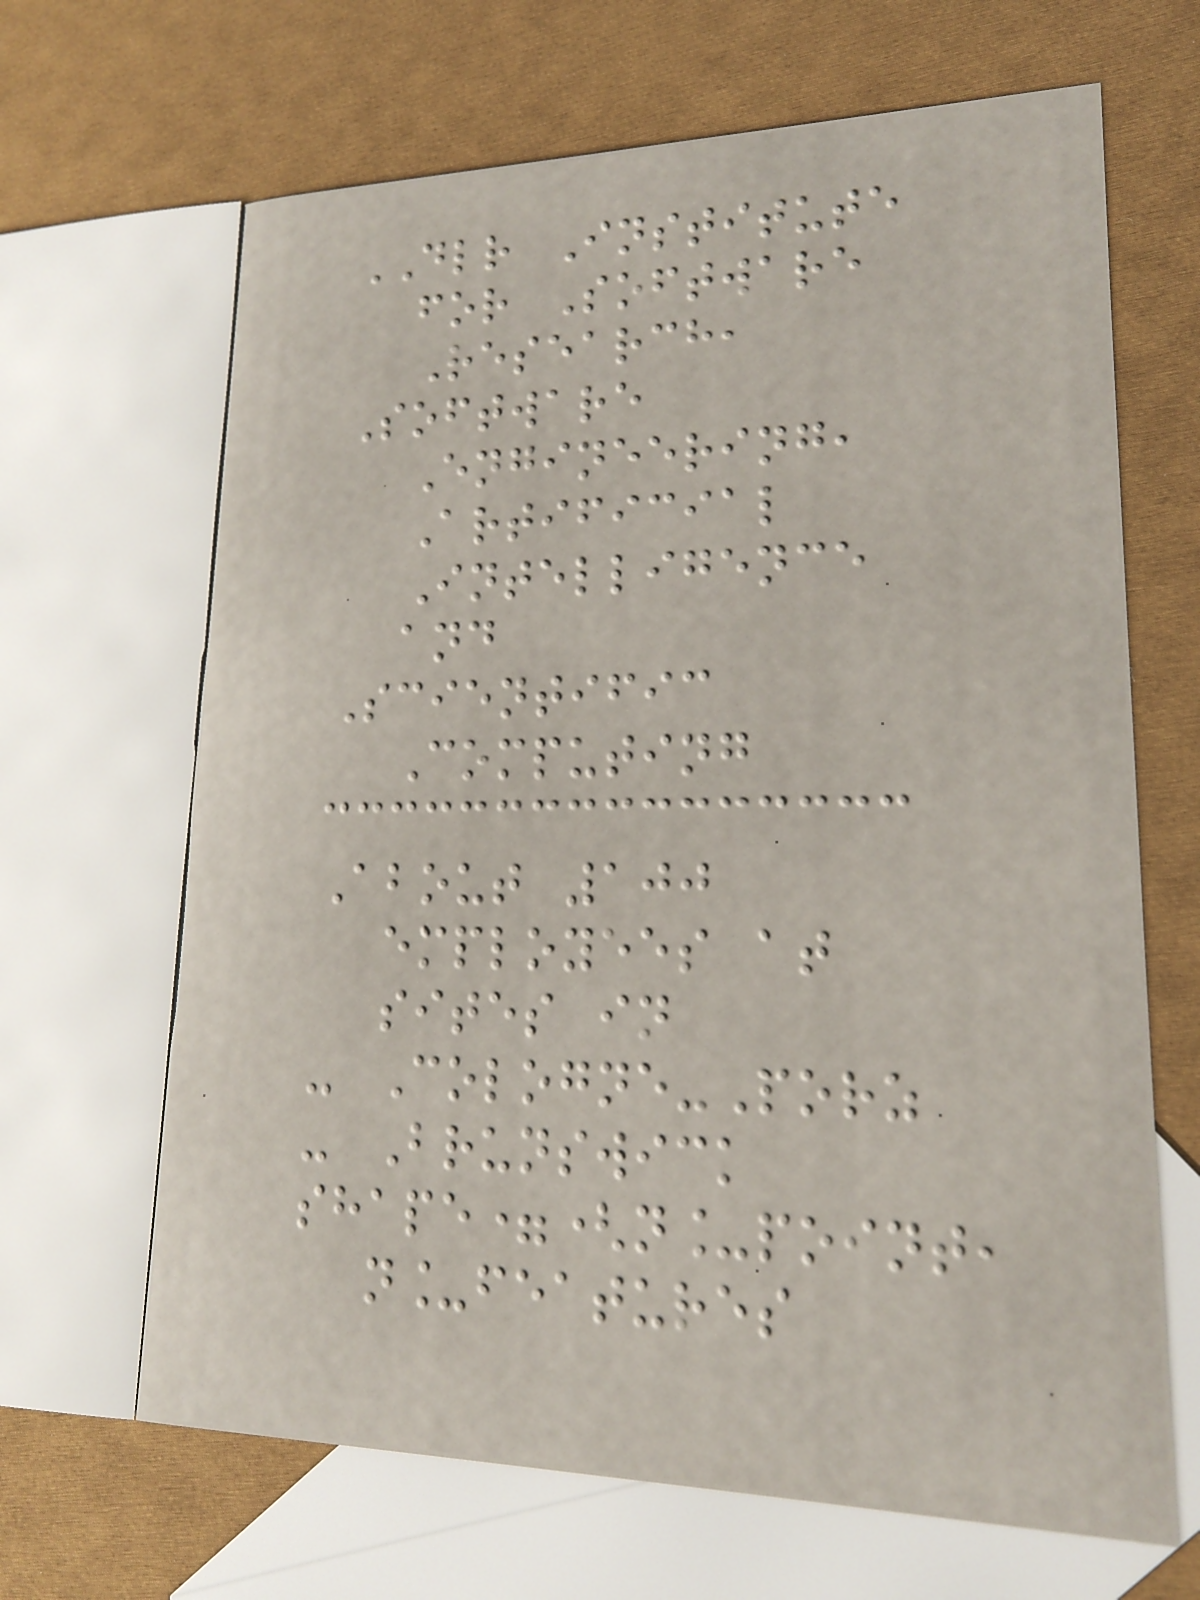DLR Institute
for Software
Research,
Software
Engineering,
Artificial
Intelligence
and
Scientific
Computing
About 100
employees at
sites in
- Cologne-Porz
- Brunswick
shape=(n_point,
n_features
